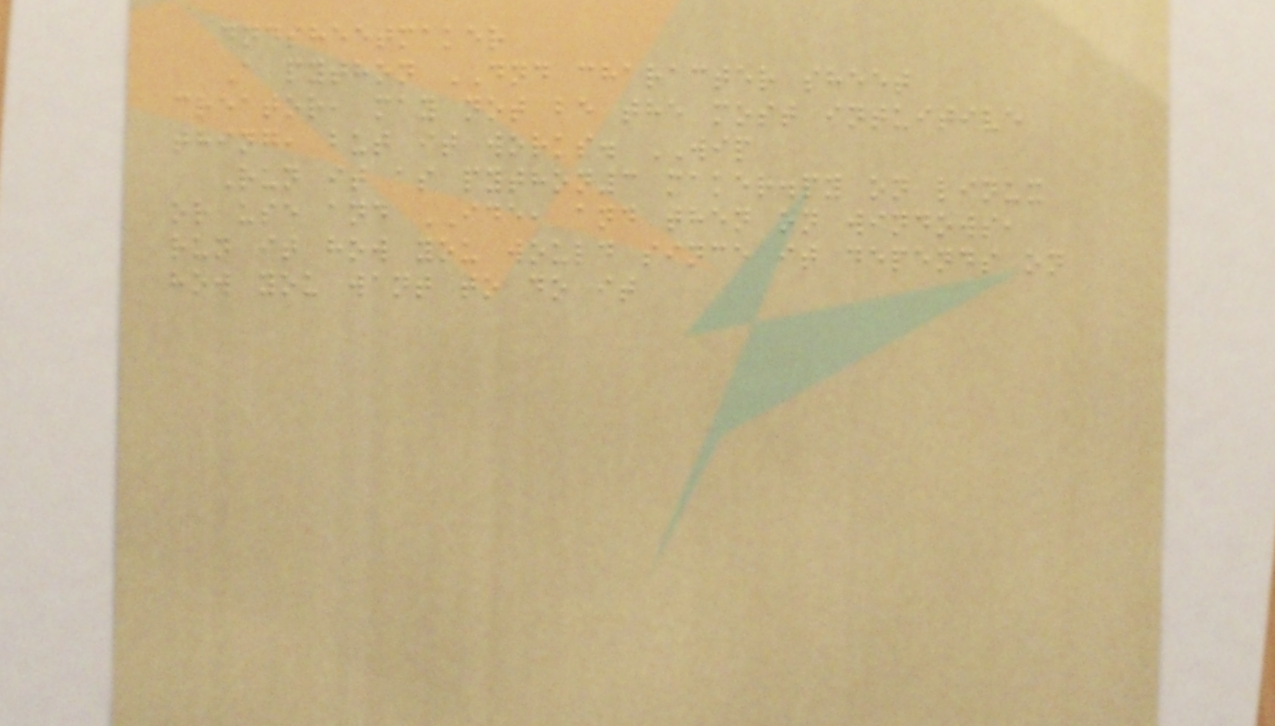dndsheetmaker
A python DND character sheet
creator, may not be the most intuitive
thing, but it works. WIP
Run it as python3 maker.py on linux
or use and IDE, and then on windows,
run it how you would since it depends on
how you want to do it
